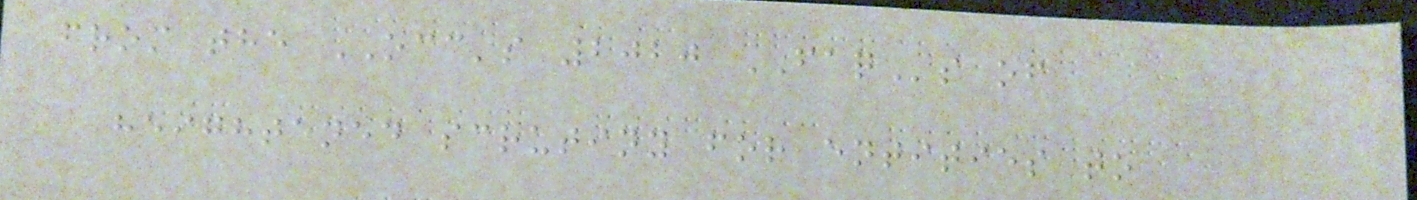from the OCC's 2020 FAQs of
heightened scrutiny for entities to
